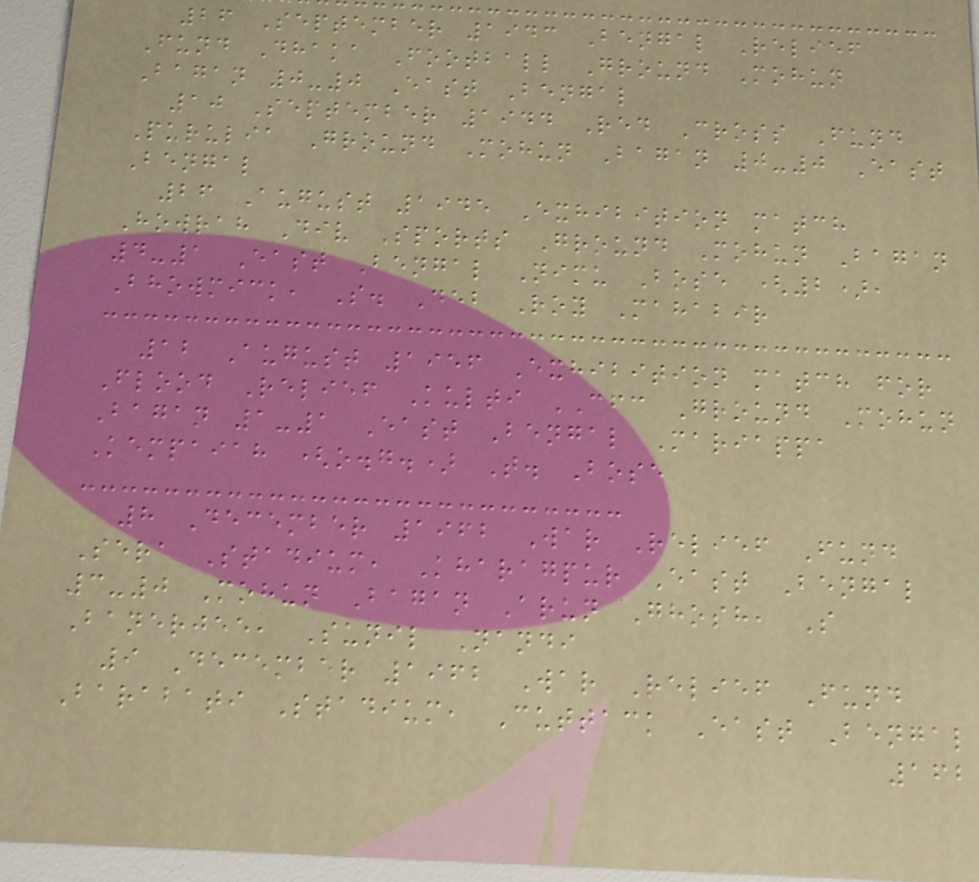26 September 1943 Bengal Relief
Fund Dhaka Football Ground Mohun
Bagan 0-0 East Bengal
10 September 1944 Red Cross Fund
Purulia Ground Mohun Bagan 0-0 East
Bengal
26 August 1945 Exhibition match
Howrah Div Sports Ground Mohun Bagan
4-1 East Bengal Nimu Bose (2),
Bhowmick, S. Deb Roy Mahabir
12 August 1956 Exhibition match for
Flood Relief Kulti CFC Ground Mohun
Bagan 1-1 East Bengal Mariappa
Kempaiah (o.g.) T. Bose
8 December 1962 War Relief Fund
Sera Stadium, Kharagpur East Bengal
3-0 Mohun Bagan Arun Ghosh, S
Banerjee, Sunil Nandi
9 December 1962 War Relief Fund
Barabati Stadium, Cuttack East Bengal
162
